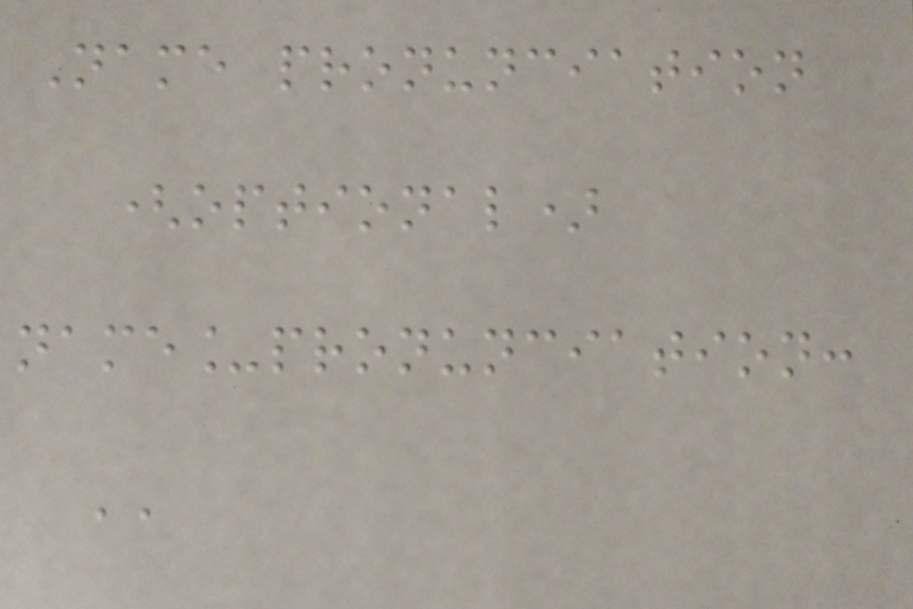Name pronunciation
(optional)
name_pronunciation:
''
